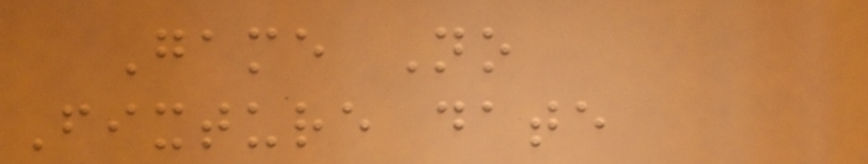Game No
Fixture date
